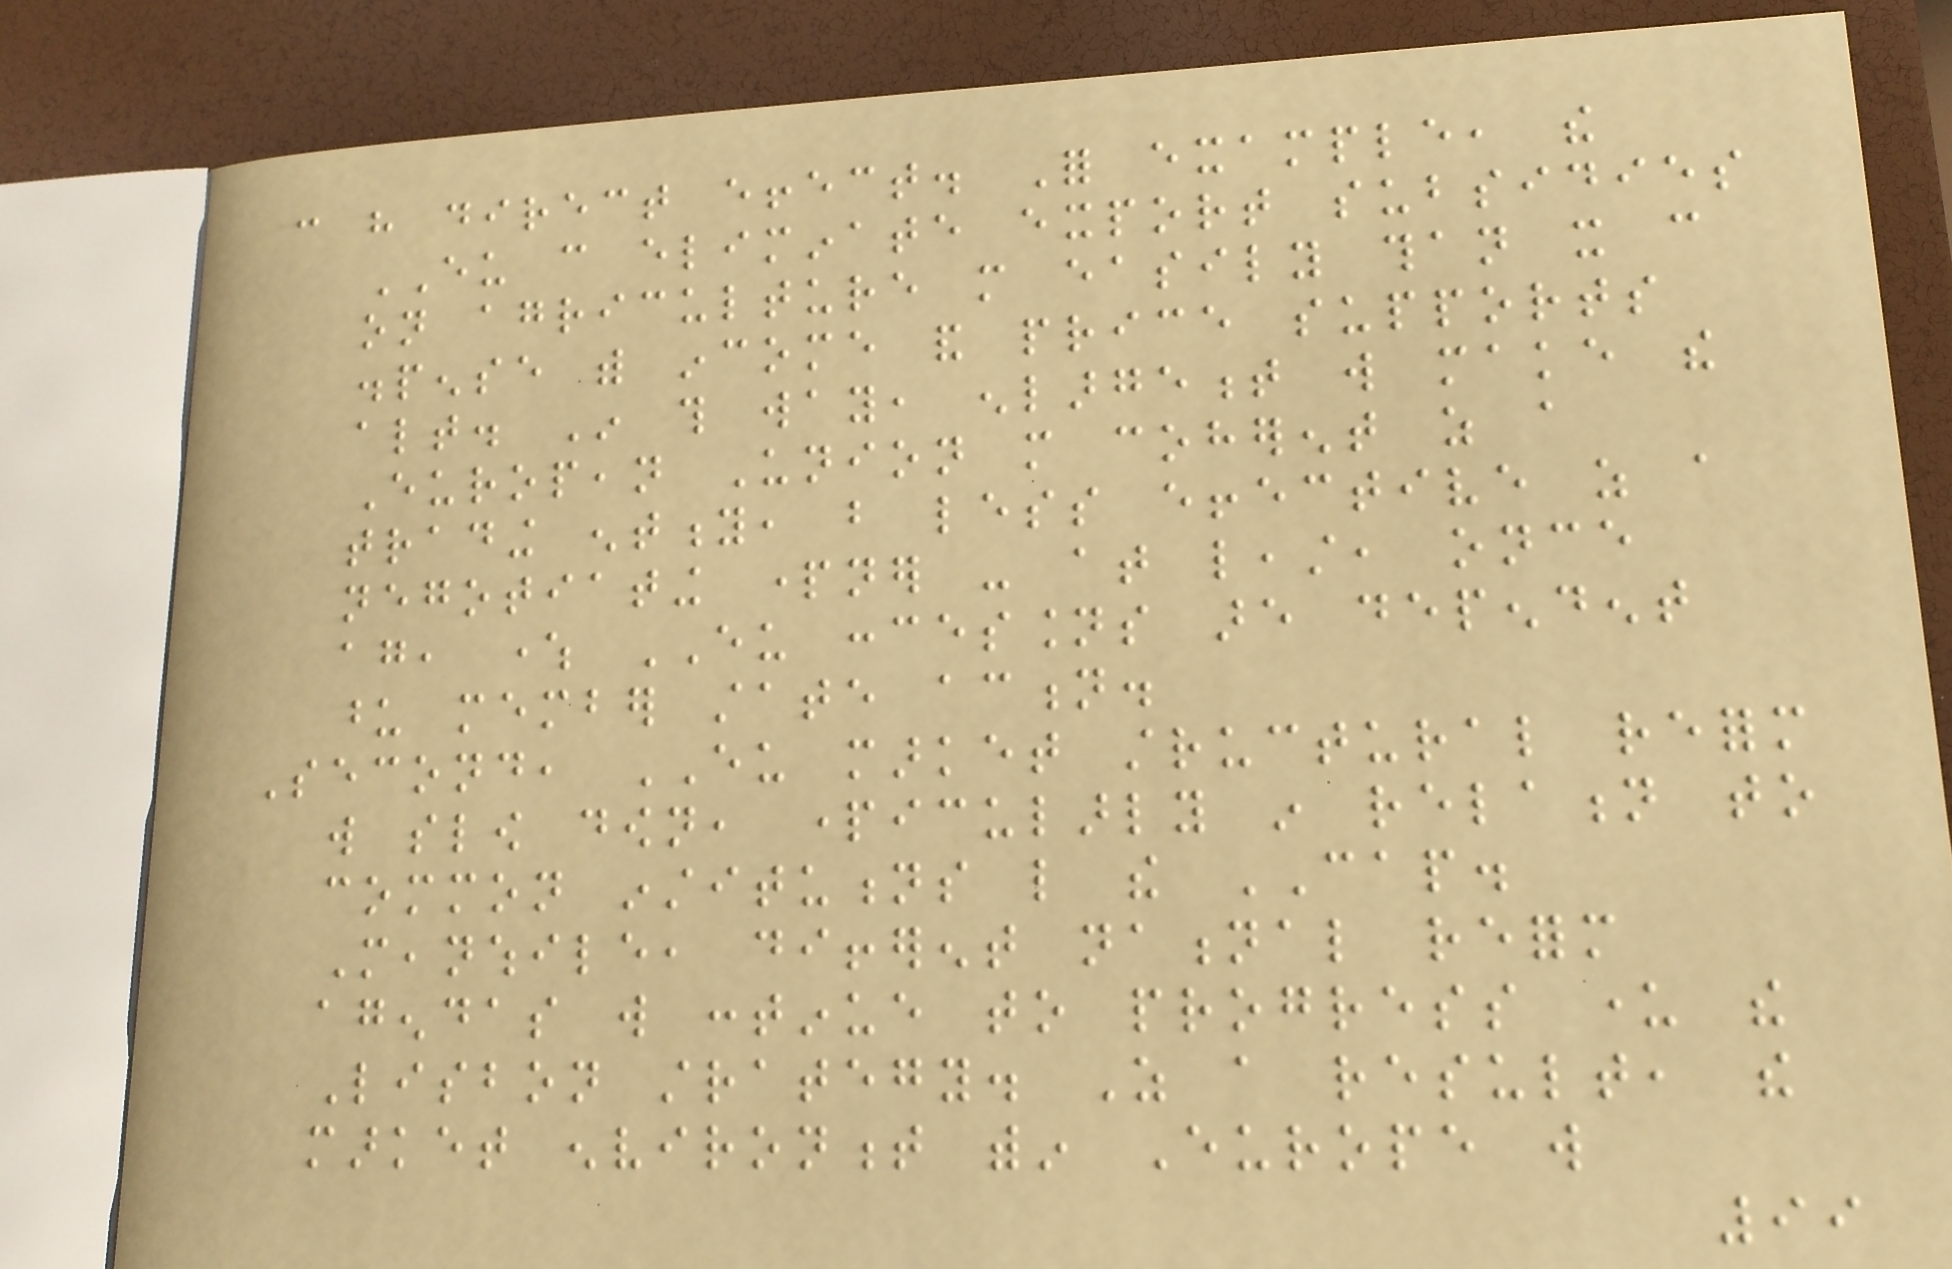can have direct effect. For example, the
EU can eliminate export subsidies
on agriculture more easily than it can
dispense with income and price supports
altogether. In this way, enlargement will make the
European Union more coherent as a
trading entity, but less effective as a
negotiating partner - at least, once
again, where EU concessions are dependent
upon member state action.
Second, EU market structural reform
will slow down, particularly in relation to
common institutions like the CAP.
Meanwhile, different national reform
agendas will continue to progress under the
Lisbon strategy. As a result, the
market environment within Europe will
99
